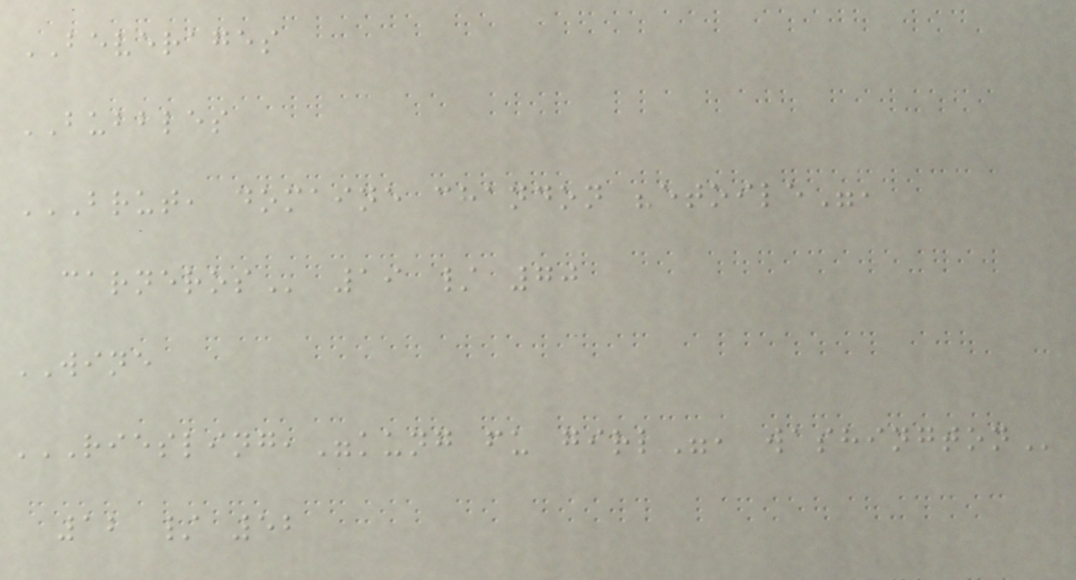BEVERAGES
BUBBLES
BRUT, DOMAINE CHANDON "ETOILE",
CARNEROS 19 / 70
WINE
RIESLING,"KUNG FU GIRL", WASHINGTON
12 / 52
